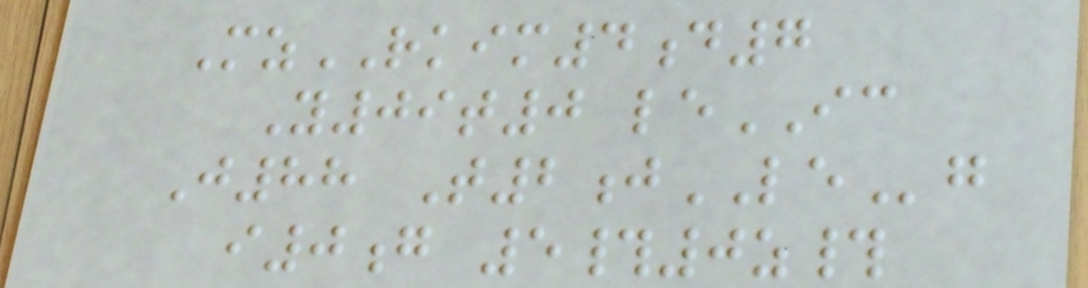MzRKIM4d7
Y09t0 leIC
J88 T2jLEg
i0g 5#0z#
